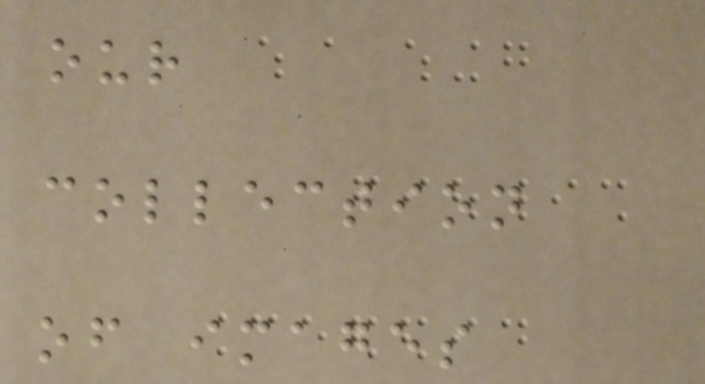our
collection
of images
